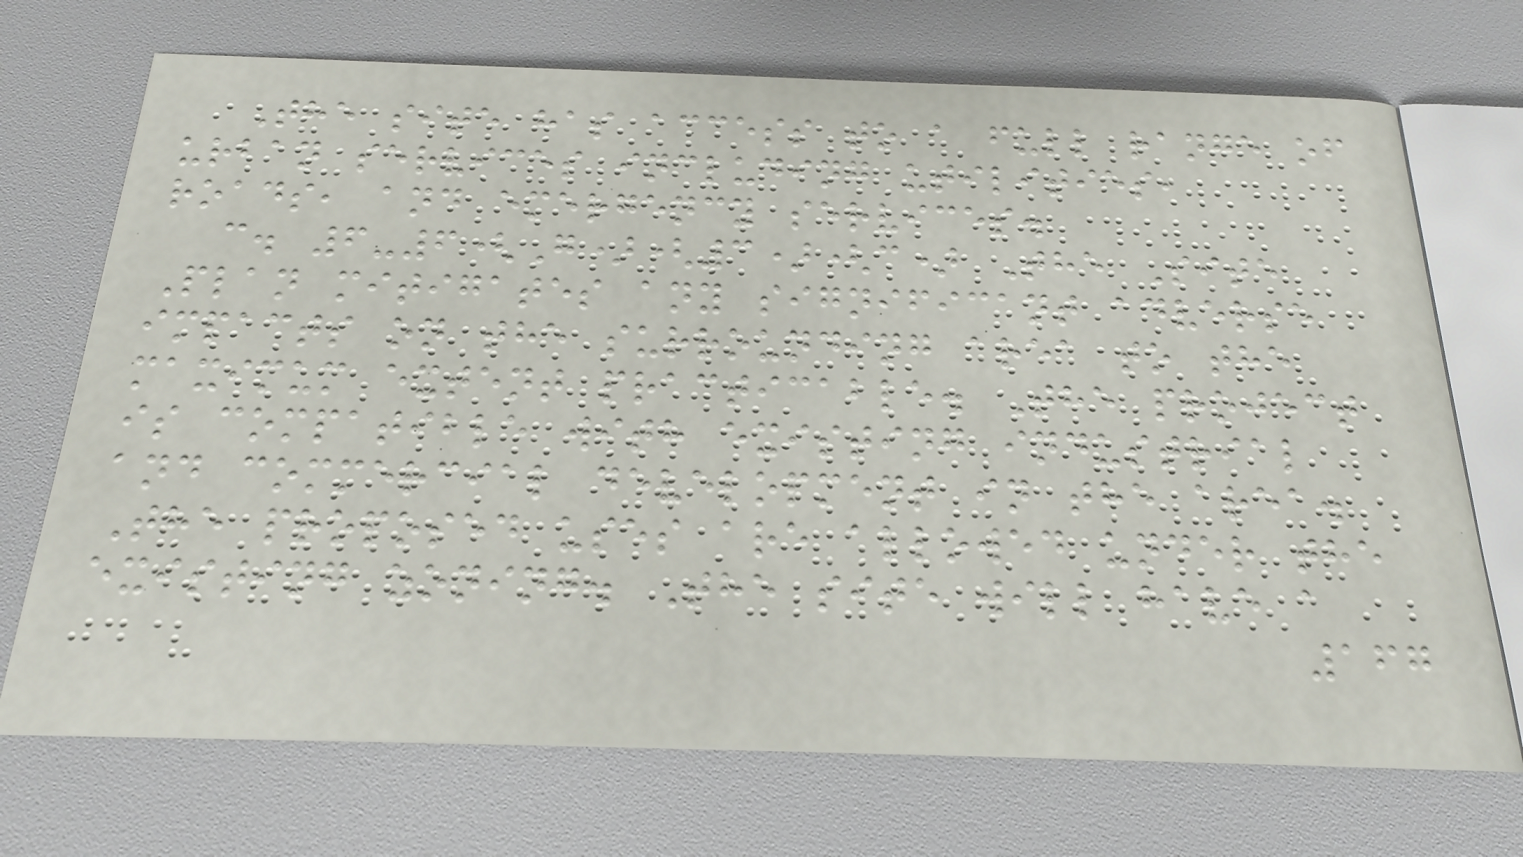The site has access to a full range of
urban services including utilities,
roads, and emergency services.
c. 6-6(G)(3)(c) The Site
Plan mitigates any significant adverse
impacts on the surrounding area to the
maximum extent practicable. The project
is compatible with existing industrial
and commercial development in the area.
The proposed uses are allowed under the
existing zoning. The site will have a
167
